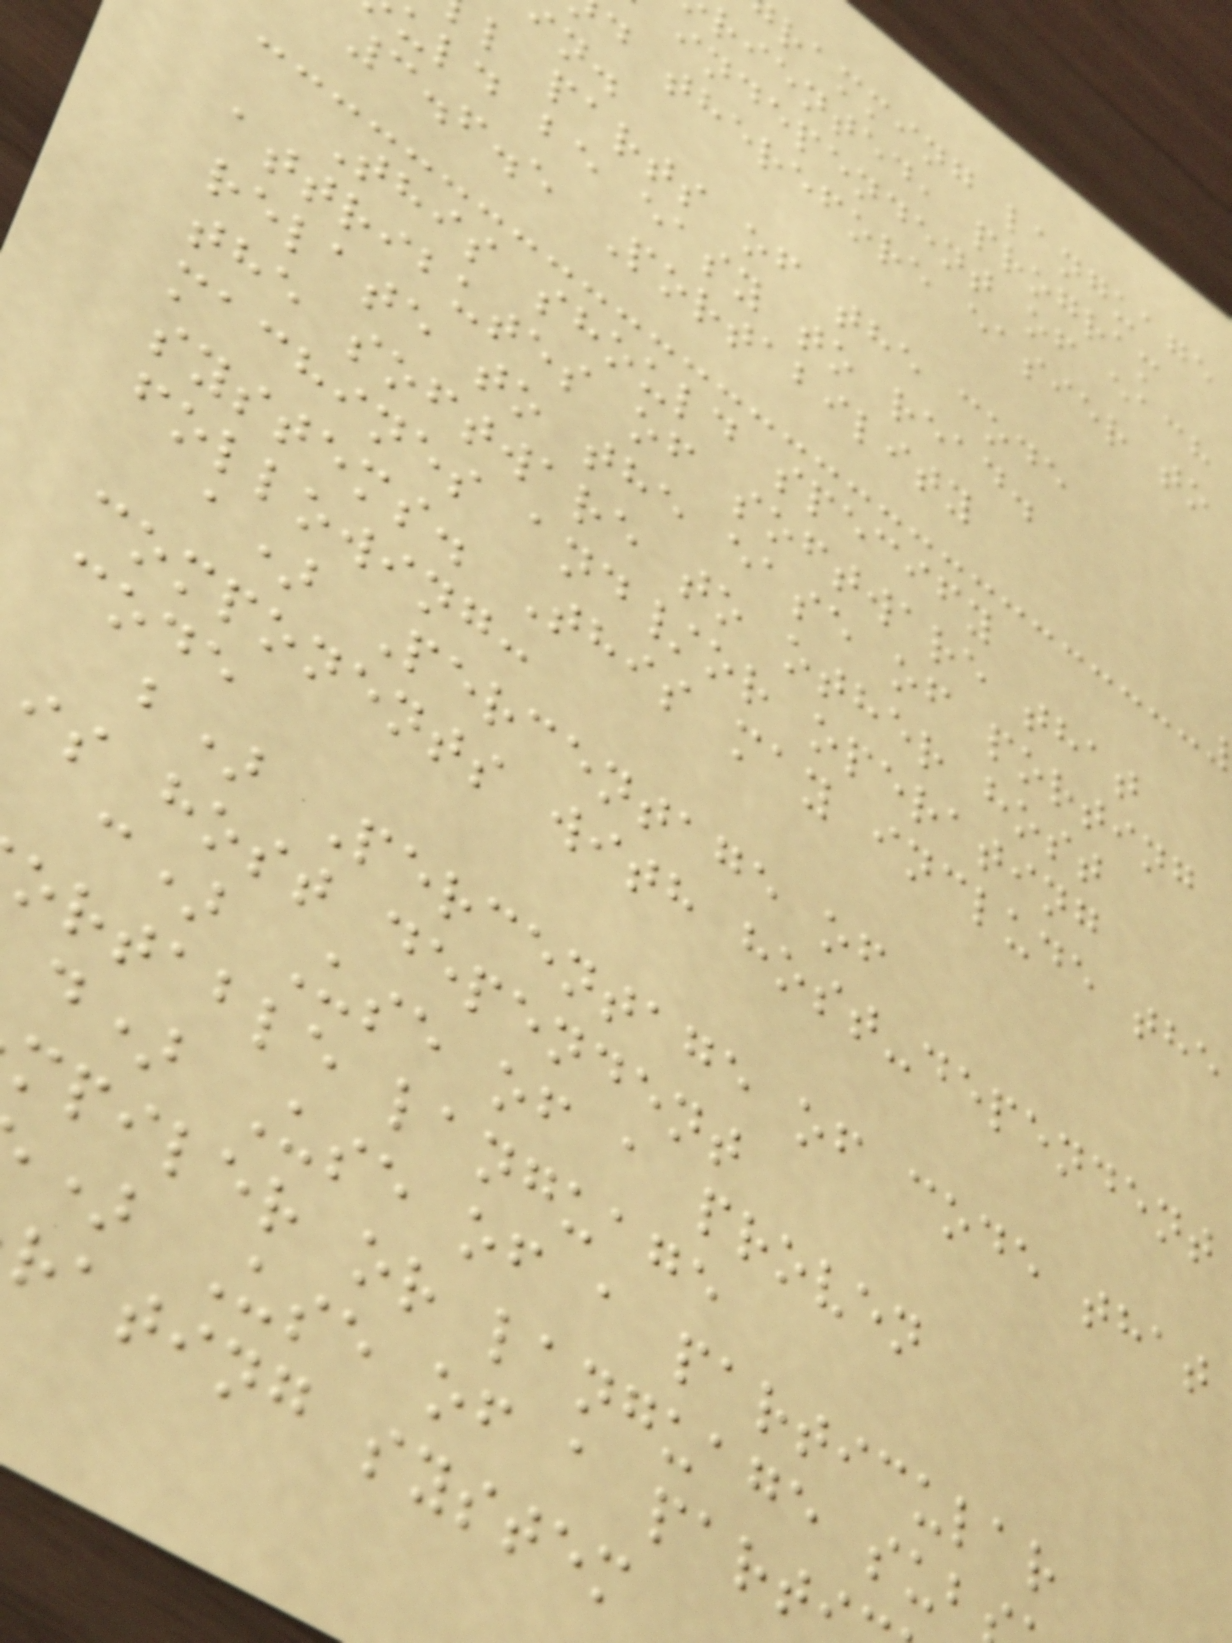ramming language
riented, program
independent of each
d therefore easier to
l parts of the code
uld be easy to read.
3.6.5 Portability
This should specify
attributes of software that
relate to the ease of porting
the software to other host
machines and/or operating
systems. This may include the
following:
a) Percentage of
components with host-dependent
code
b) Percentage of code that
is host dependent
c) Use of a proven
ortable language
d) Use of a particular
mpiler or language sub
) Use of a part
rating system
